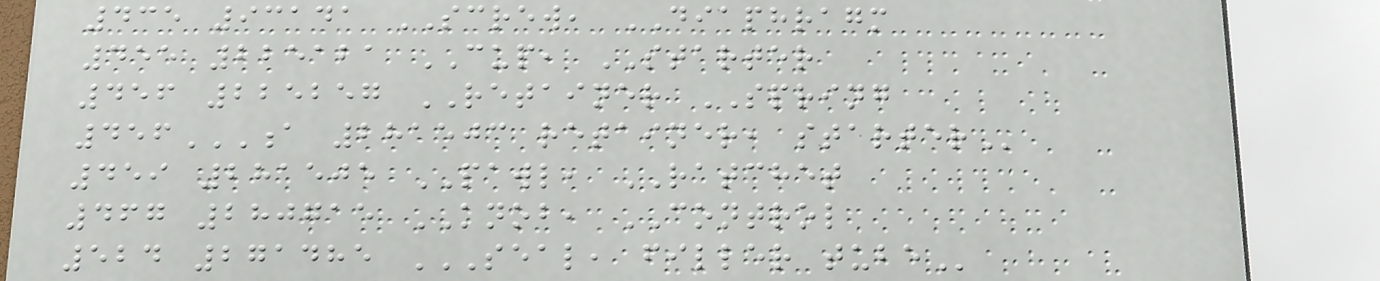435 93141 SCREW, DIAPHRAGM
455 225121 CUP, STARTER
456 225257 RETAINER SPRING
456A 281503 RETAINER, STARTER
459 281505 PAWL, RATCHET
467 280715 KNOB, CONTROL
524 271485 SEAL, FILLER TUBE
